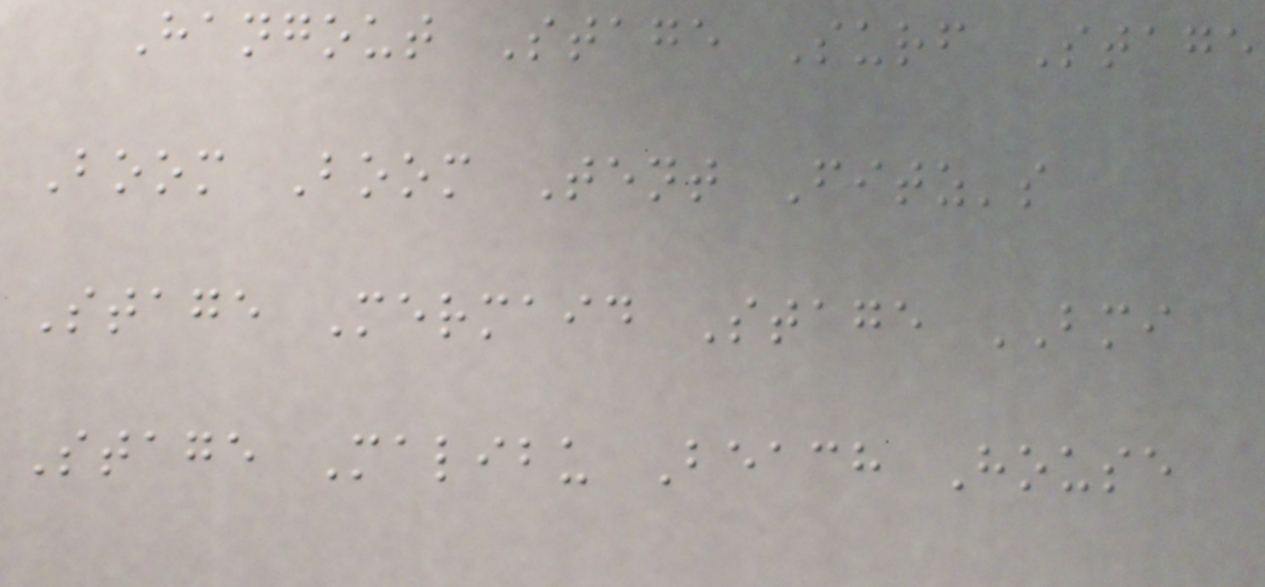Hangout Stage Surf Stage
Boom Boom Tent Fitz's
Stage Mermaid Stage BMI
Stage Malibu Beach House
